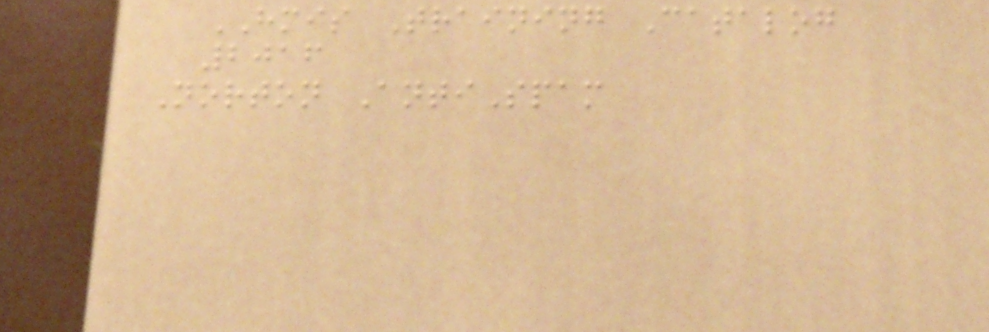HMIS Training Catalog
2016
Norton AntiSpam
